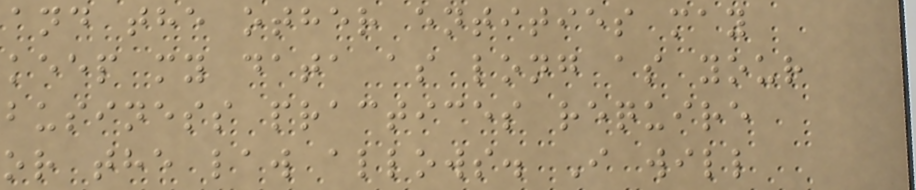and the other entities may
keep my data as long as your
business practices require
or the law allows. I will
